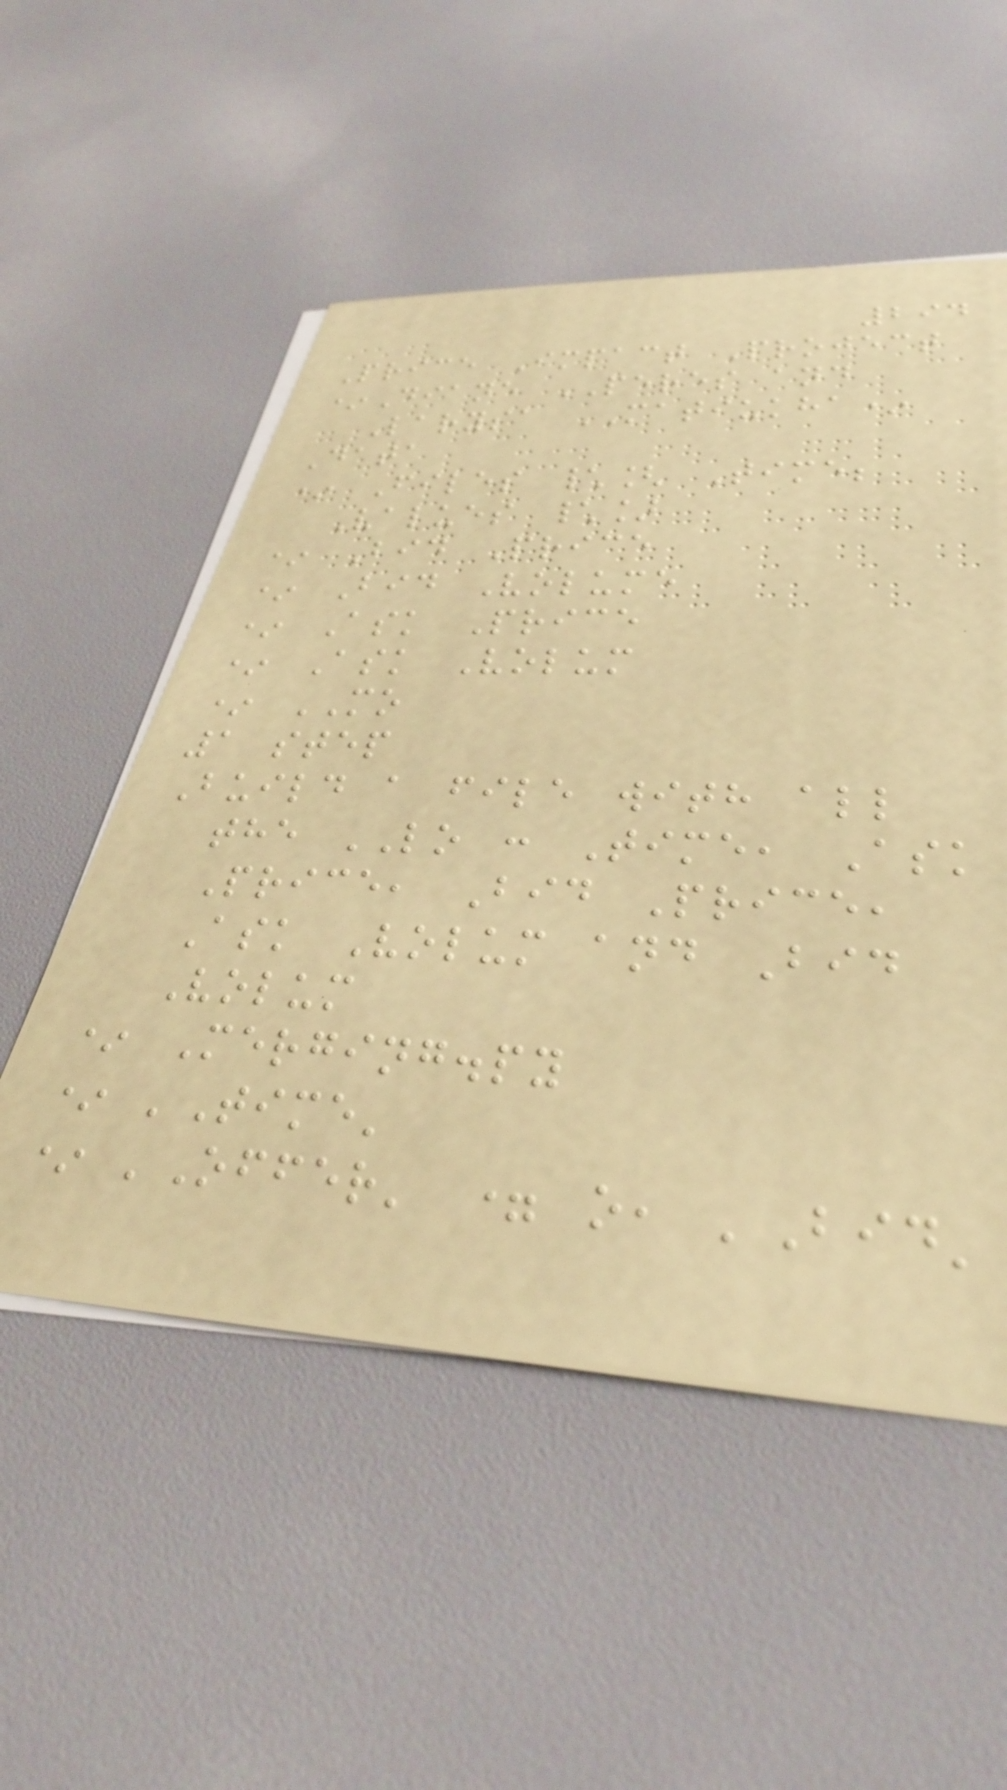294
Price Impact Project
*Diane PERES and
Larysa MATIUKHA*
Data
* Files \[ Time;
Values \]
* Bid Price
* Bid Volume
* Ask Price
* Ask Volum
* MO
1 step
Build a file with all
the LO : Time, Ask
Price, Bid Price,
Ask Volum and Bid
Volum
* Merging.py
* 'Time'
* 'Offer' = o, 'Bid'
